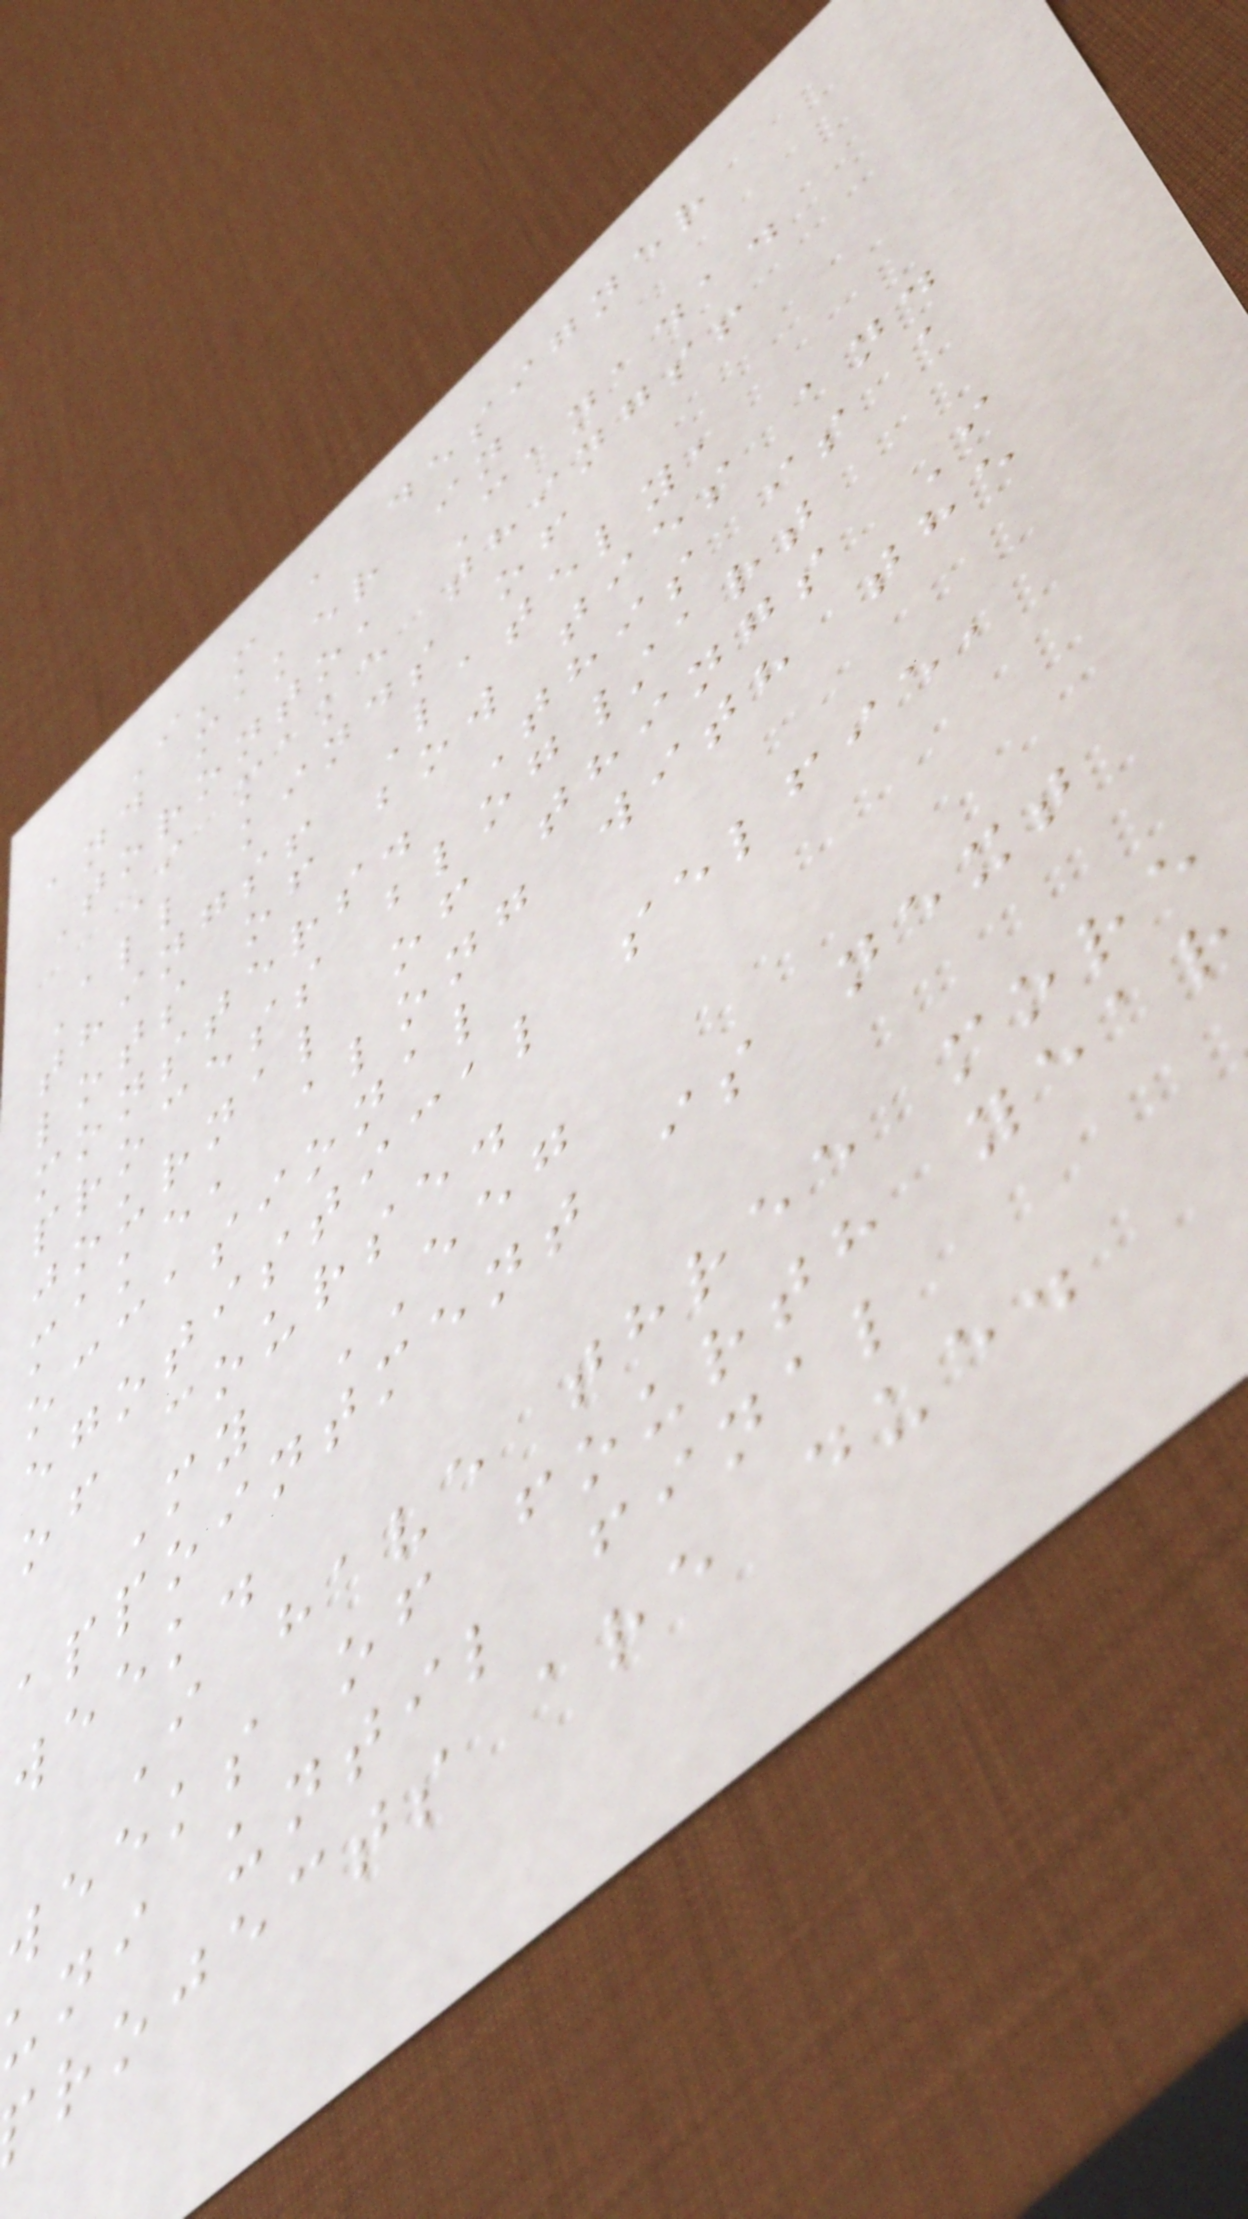I'm a designer
and maker in
Toronto, Canada.
I make things!
All kinds of
things! Lately,
lots of bow ties and
monsters. This is a
process blog/art
journal of things I
make, along with the
occasional
egotistical selfie,
of course.
My EEG
appointment is next
week.
I have three more
weeks of fourth year
uni until final
rojects are due.
